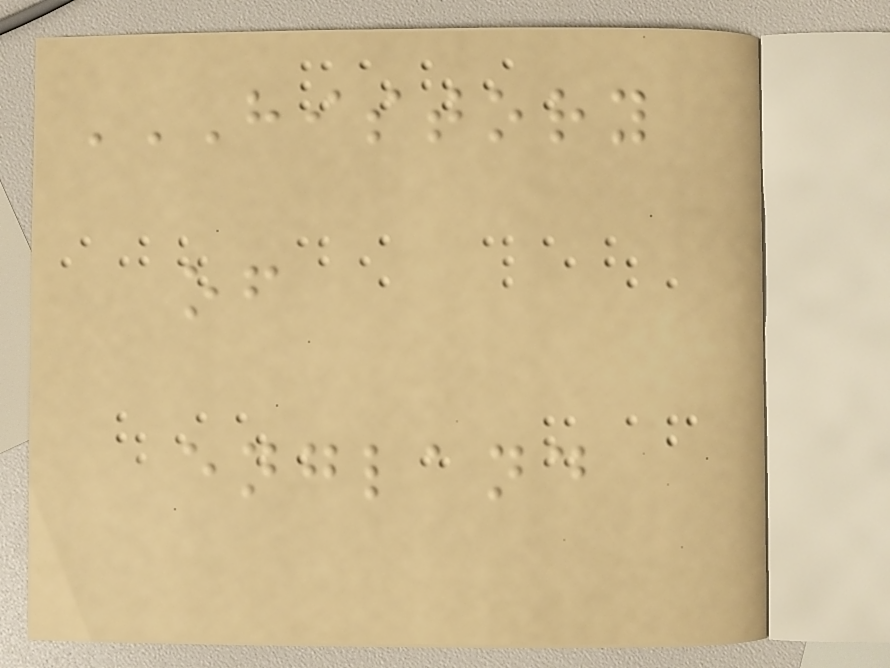HISTORY
OF
ENGLAND
